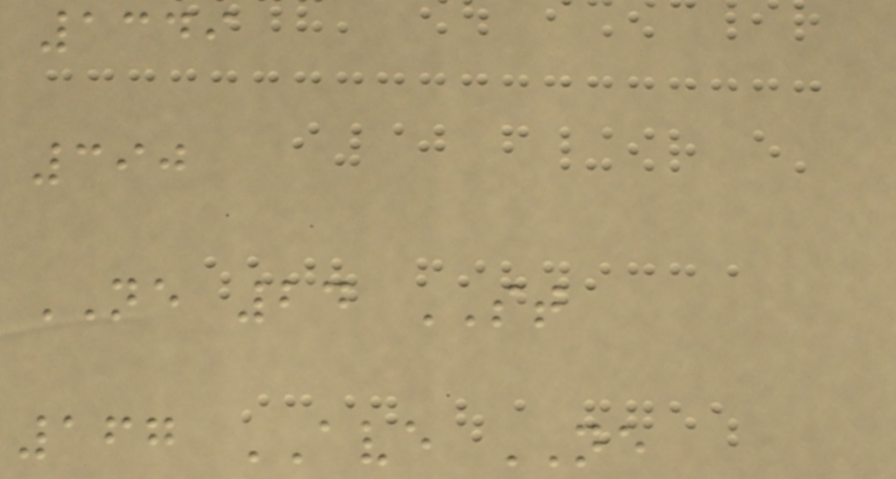1349
390
NE 24 ST
167 AVE NE
